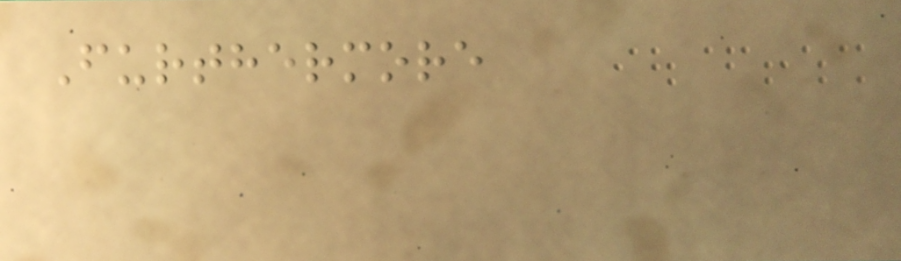Furthermore
